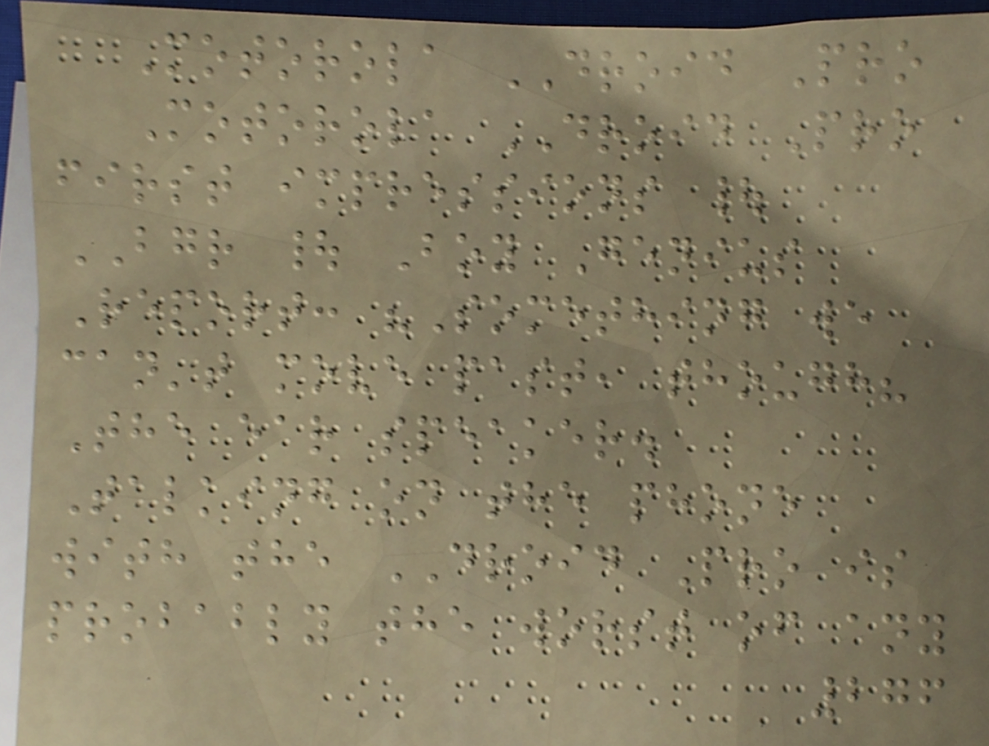Motorola DROID Pro
Motorola DROID Pro
first impressions |
BGR | Boy Genius
Report: "Something we
can't move past, though?
The ear speaker.
Talking on the phone
with the DROID Pro is
probably the worst of any
276
